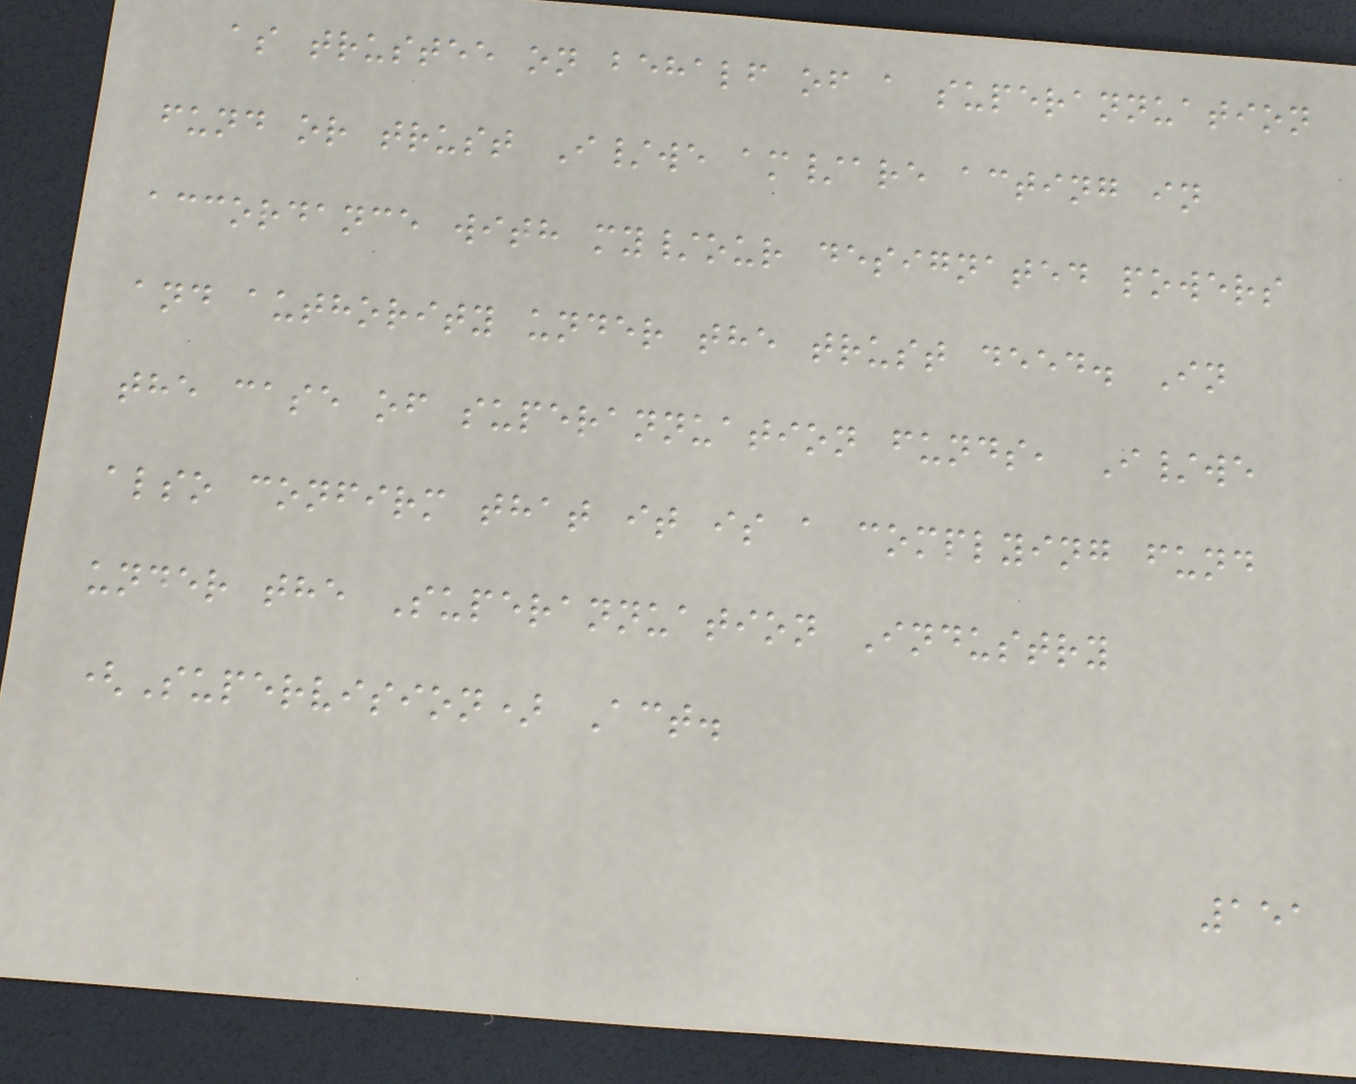as trustee on behalf of a superannuation
fund or trust I/we am/are acting in
accordance with my/our designated powers
and authority under the trust deed. In
the case of superannuation funds, I/we
also confirm that it is a complying fund
under the Superannuation Industry
(Supervision) Act.
151
